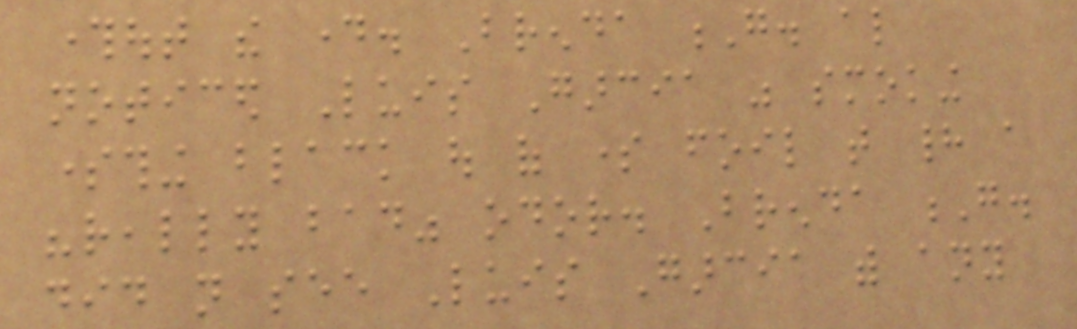throughout the day. Brenda G. also
noticed Luis Garcia was smoking
something black out of some foil that had a
"really bad" odor. Brenda G.
did not see Luis Garcia with any
